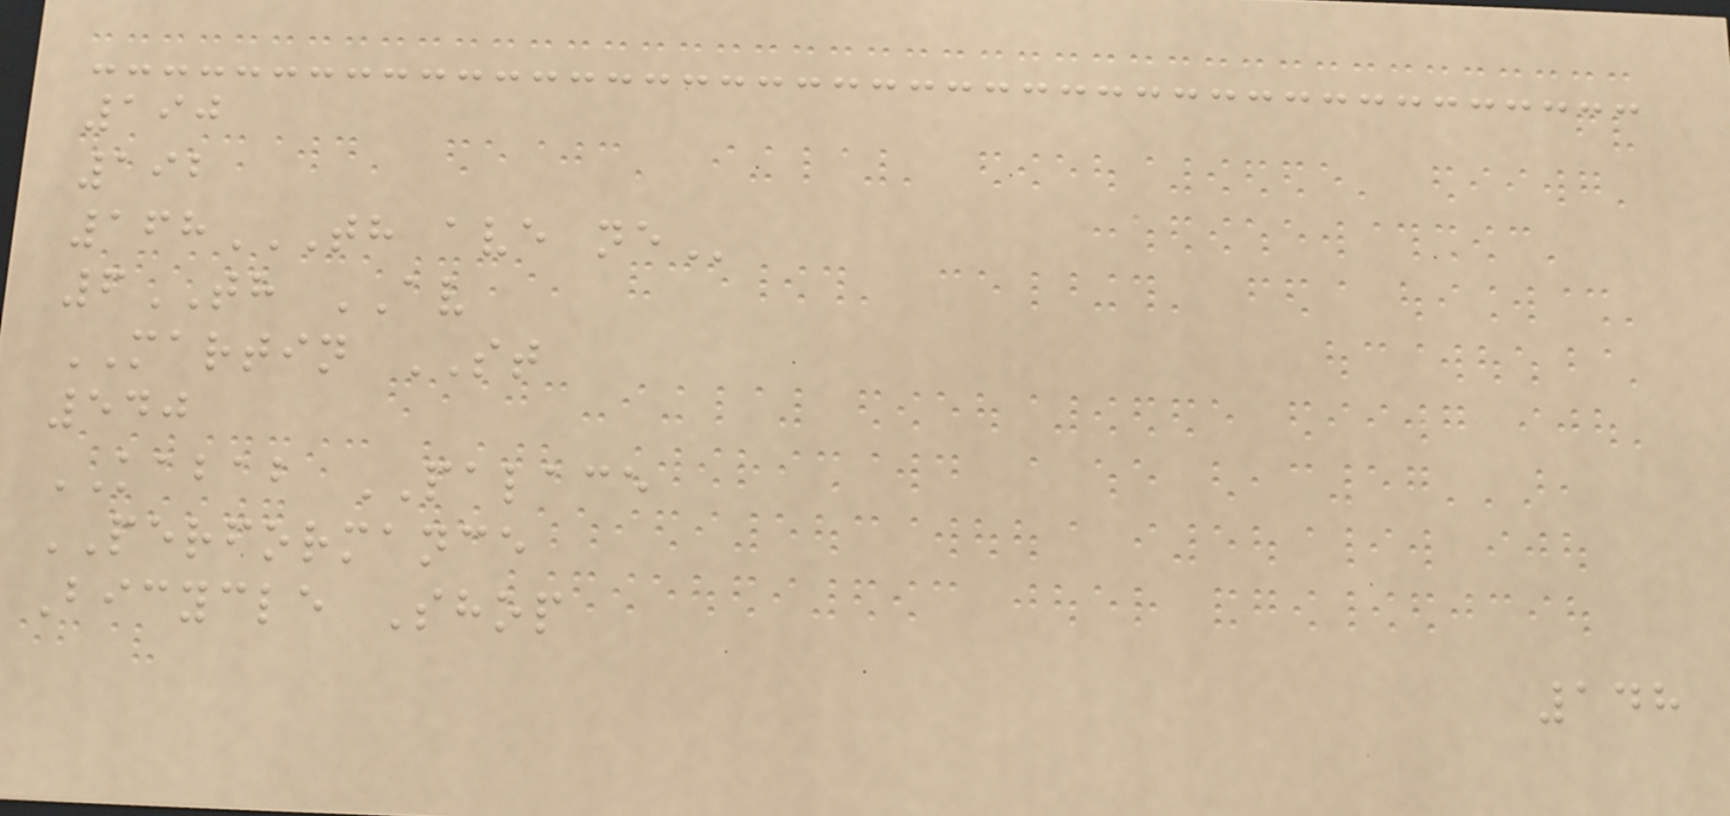190
192
168TH AVE NE
6TH AV
MARTIN ST
540
KABAB PALACE
PERFORMANCE
Bicycle Shop
148
